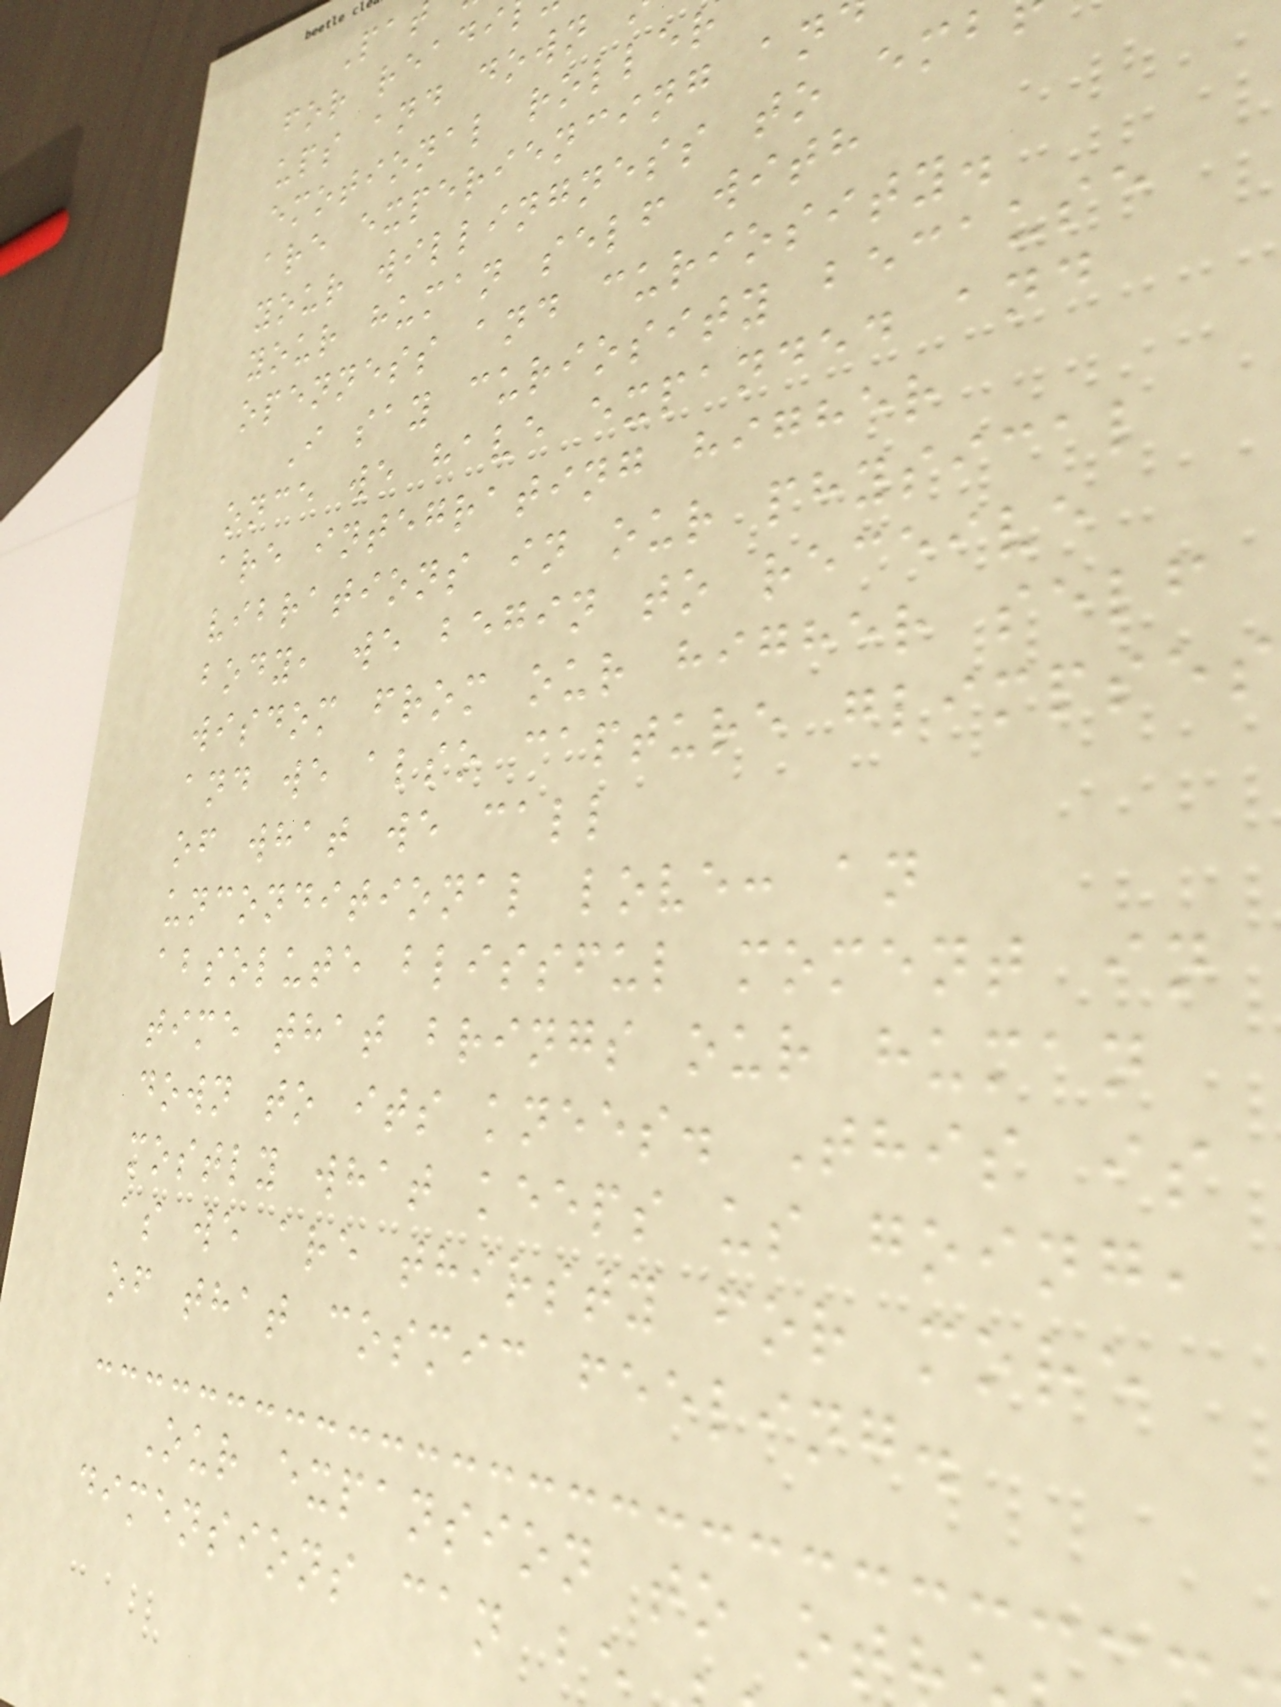for readi
ups and down
emotional roller
are experiencing an
your willingness to emb
your human self with
openness and curiosity.
I say curiosity because
once we have expanded and
are integrating higher
vibrations in our physical
body, we begin to receive
wisdom from our higher self
and we also capture glimpses
of what we call
unconditional love: an
absolute blissful moment in
time that brings our human
down to its knees. This is
mostly what keeps us going,
as we are thirsty for more
of that cosmic feeling.
Our expansion to ot
dimensions can b
